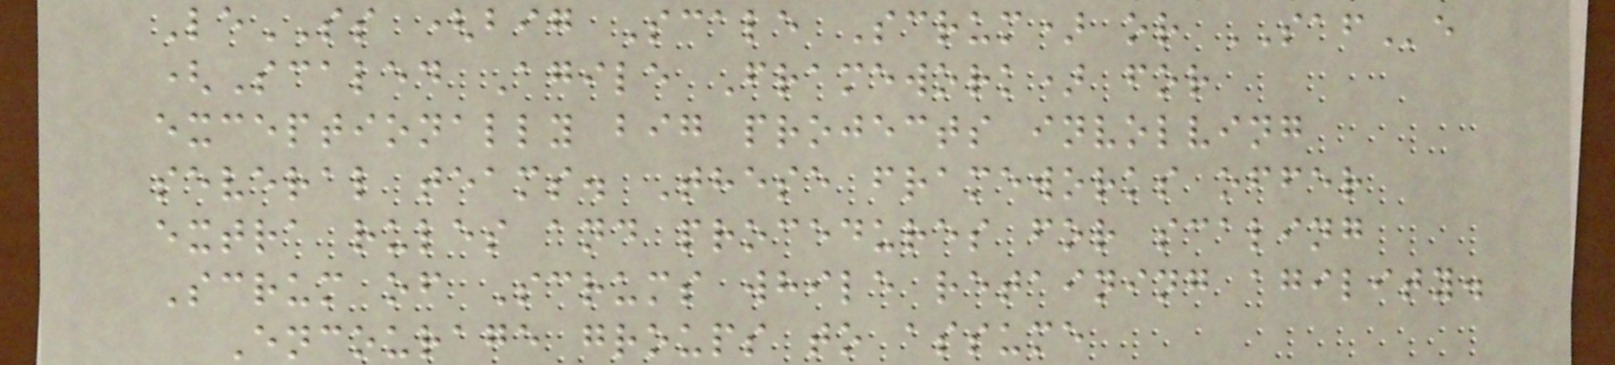LeSS (big Scale Scrum) or SAFe
(Scaled Agile Framework) for
exceptionally big projects involving
several teams. These frameworks offer
extra rules and procedures for scaling
Scrum of Scrums while retaining agility.
Encourage groups to assume
